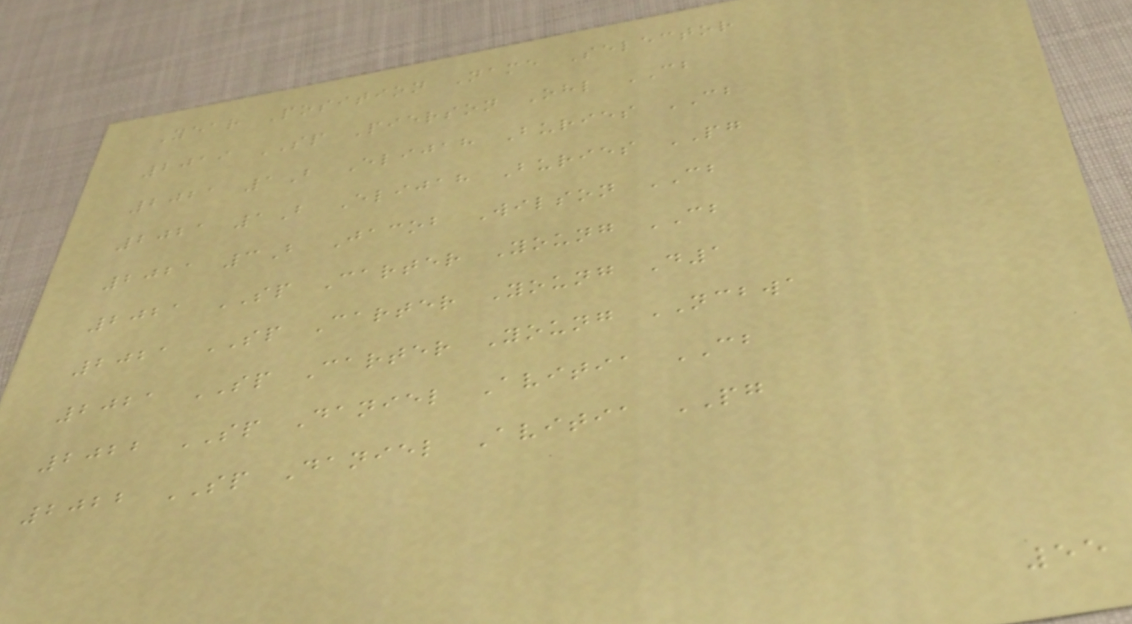Year Position Name Selector
2019 SP Pierson Ohl CB
2021 1B Elijah Buries CB
2021 1B Elijah Buries PG
2021 3B Jacob Wilson CB
2021 SP Carter Young CB
2021 SP Carter Young D1
2021 SP Carter Young NCBWA
2022 SP Daniel Avitia CB
2022 SP Daniel Avitia PG
55
